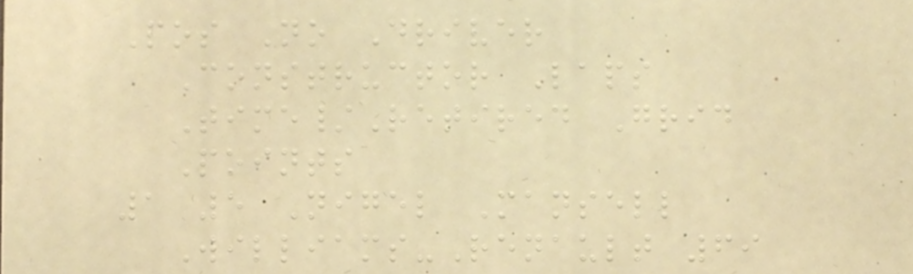Pos No Driver
Constructor Laps
Time/Retired Grid
Points
1 5 Nigel Mansell
Williams-Renault 69
